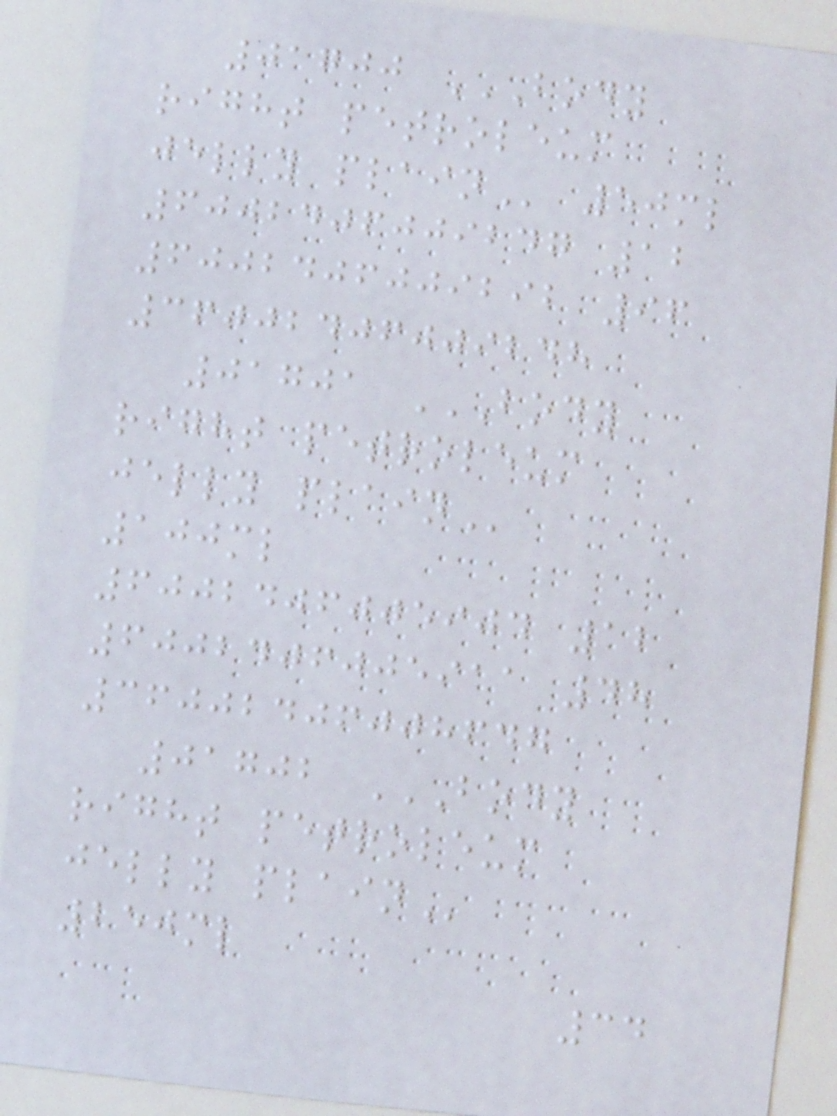01700 BODY
RIGHT PETROLEUM
JELLY PLAIN 50ml
6002406009247 12
6002406009292 96
36002406009248
01701 BODY
RIGHT PETROLEUM
JELLY PLAIN
100ml
6002406005904 12
6002406005911 48
36002406008647
01702 BODY
RIGHT PETROLEUM
JELLY PLAIN
250ml
34
